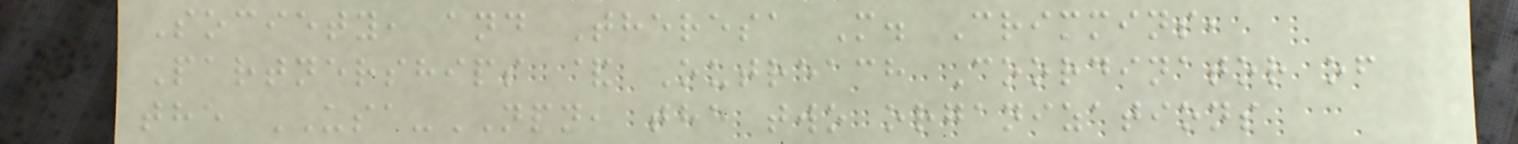Society, and Theresa M. Crimmins,
Partnerships & Outreach Coordinator of
the USA-NPN, the two organizations
